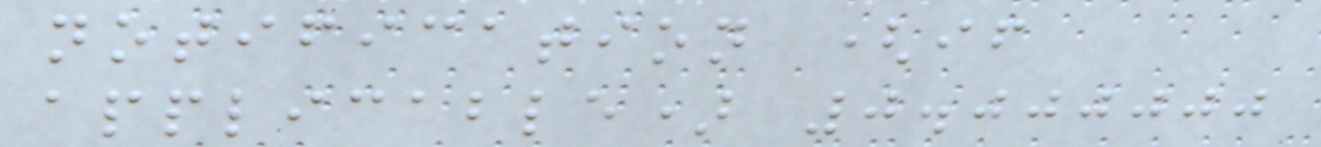notification (if
applicable) 0.000000
